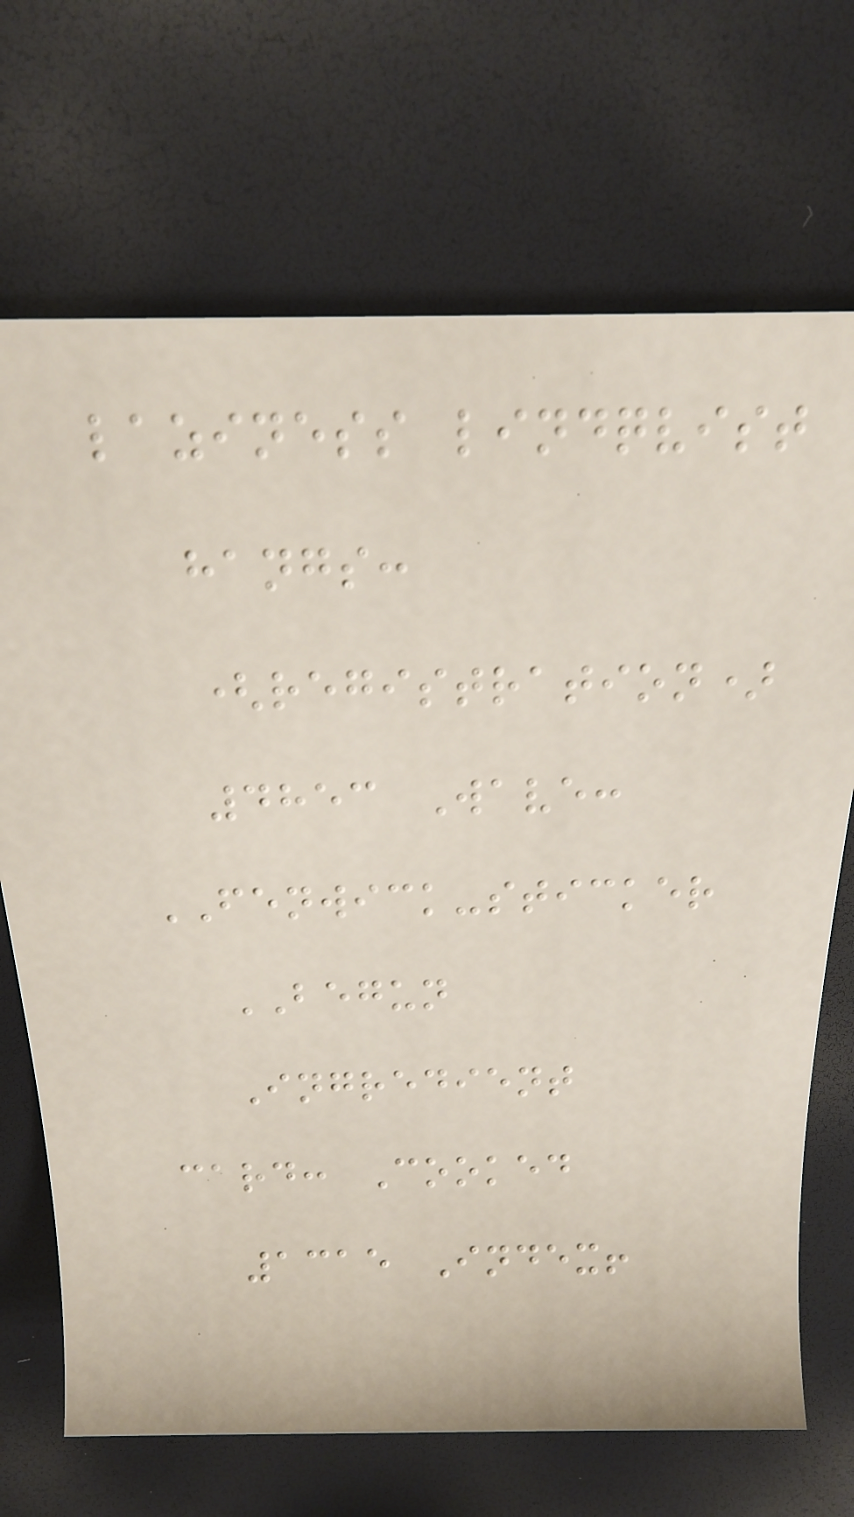laziness lindqvist
hangs:
(registration)
4853 Wave:
FENWICK-sticker
BEGUN
Ingredient
card: Cooked
1315 Index!
